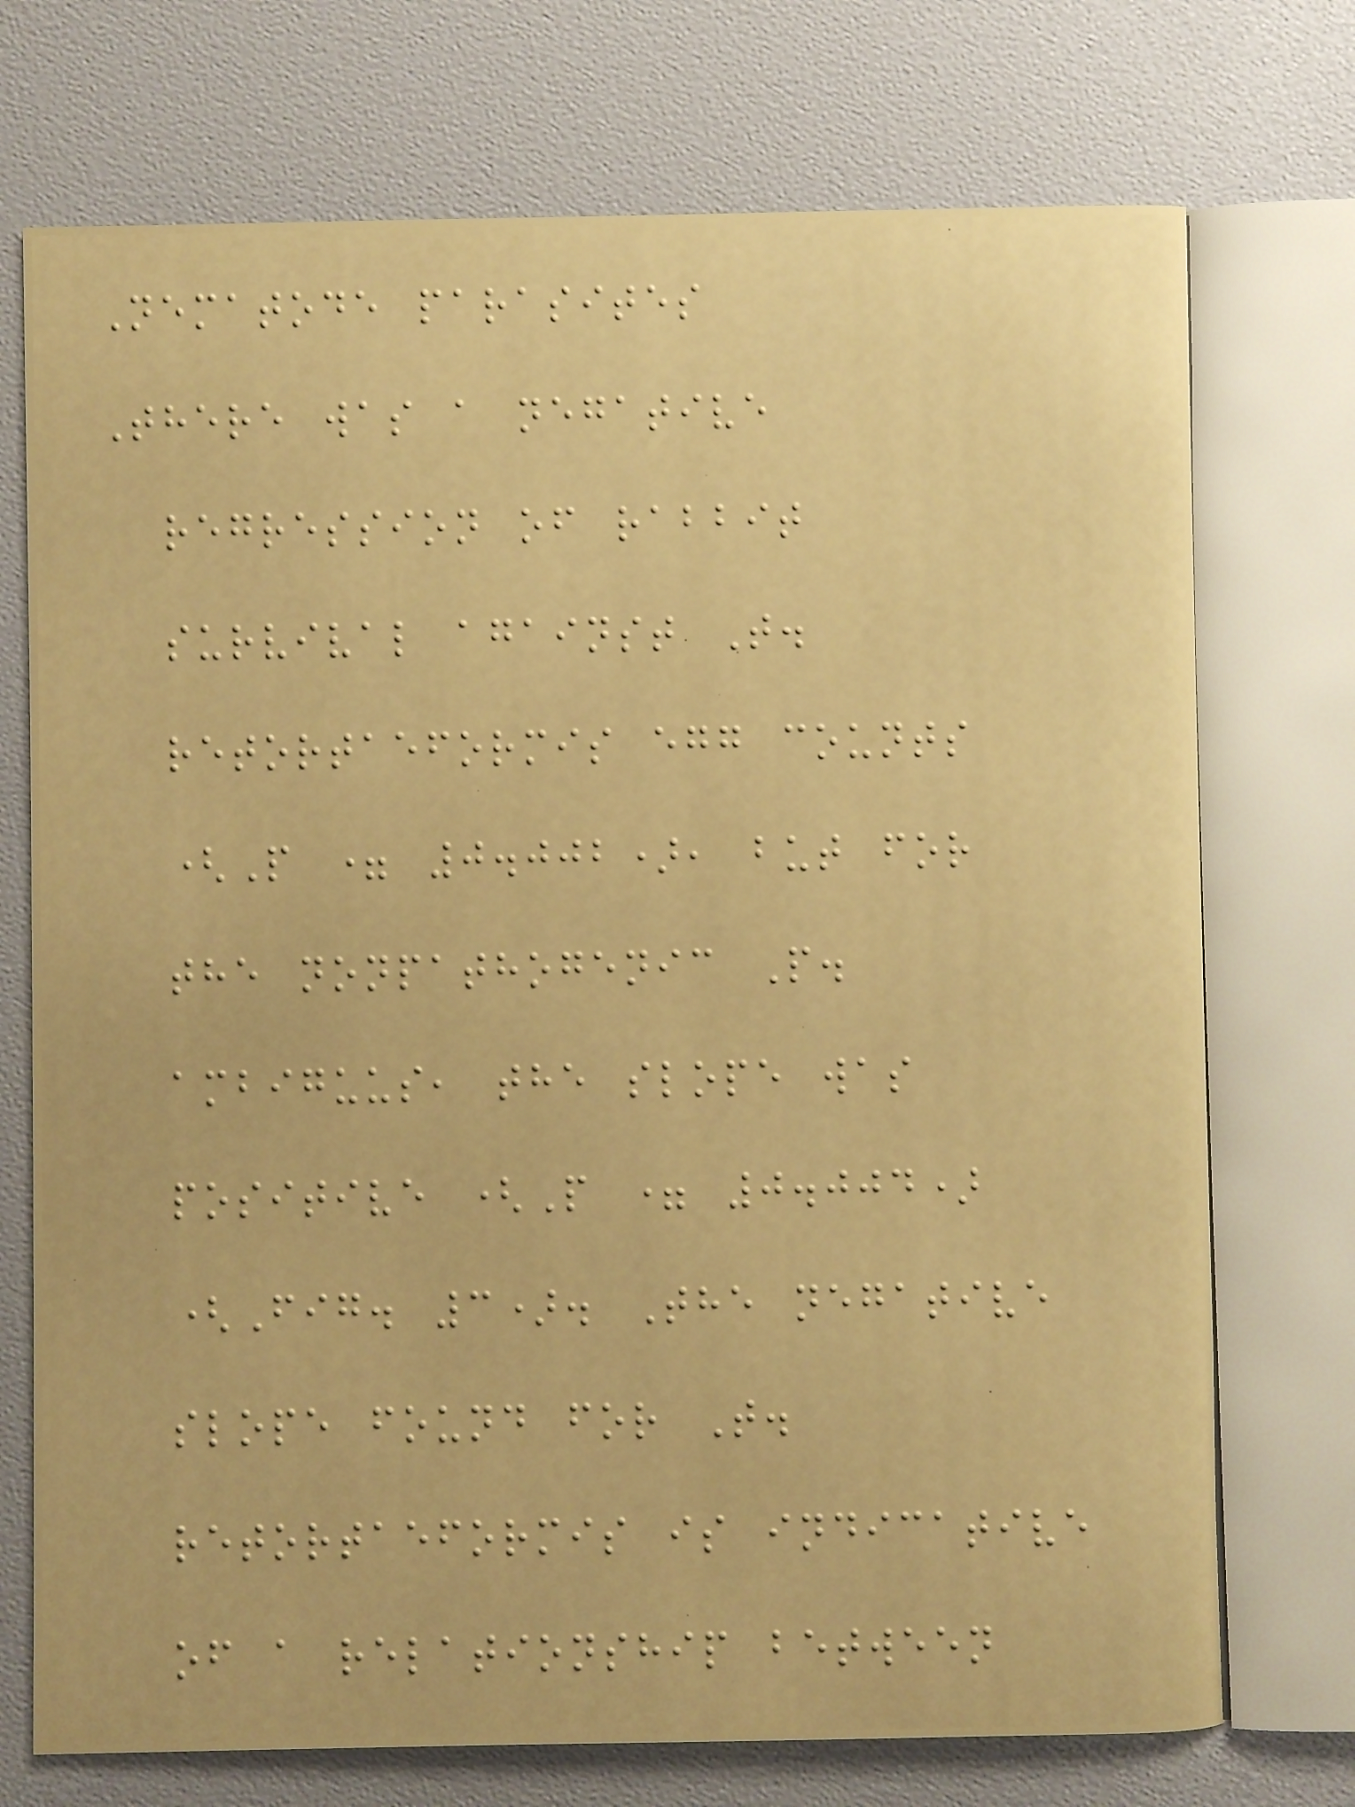Nematode parasites
There was a negative
regression of rabbit
survival against T.
retortaeformis egg counts
(P = 0.002), but for
the nonpathogenic P.
ambiguus, the slope was
positive (P = 0.004)
(Fig. 3). The negative
slope found for T.
retortaeformis is indicative
of a relationship between
